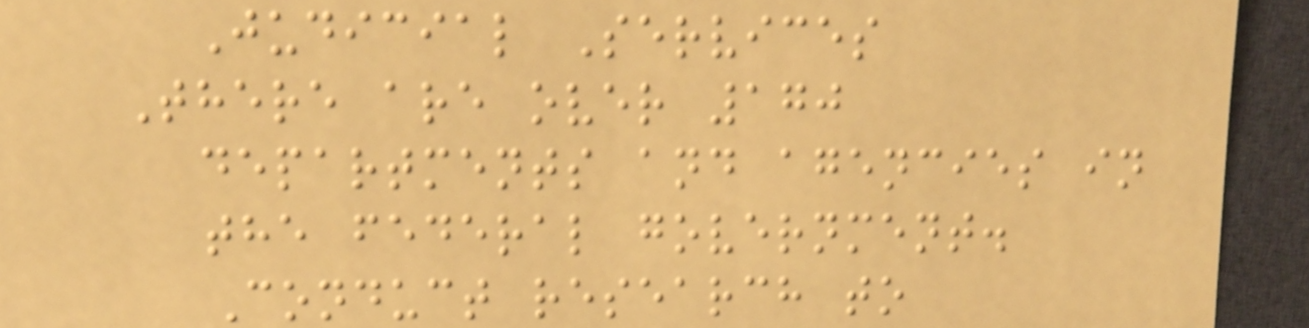Judicial Services
There are over 170
departments and agencies in
the federal government.
Conduct research to
